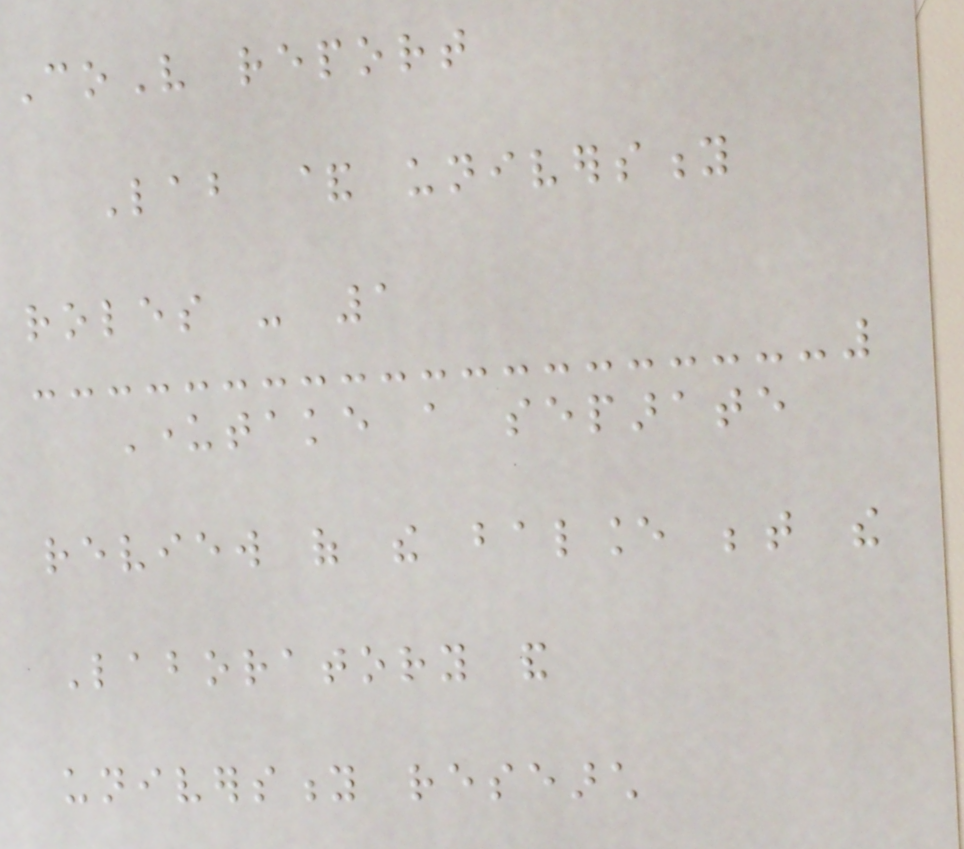CoV report
Lab & university
roles - 1
Undertake a separate
review of the balance between the
Laboratory and
university research
